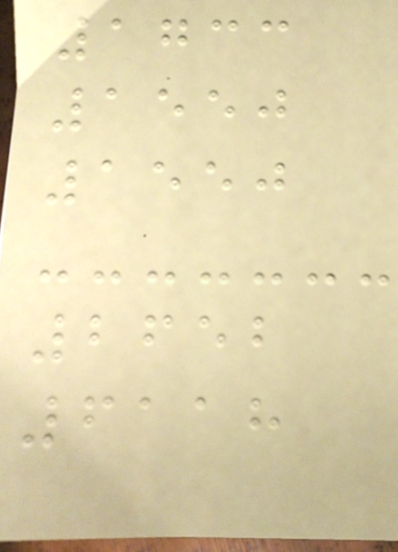1733
1550
1550
2652
6118
